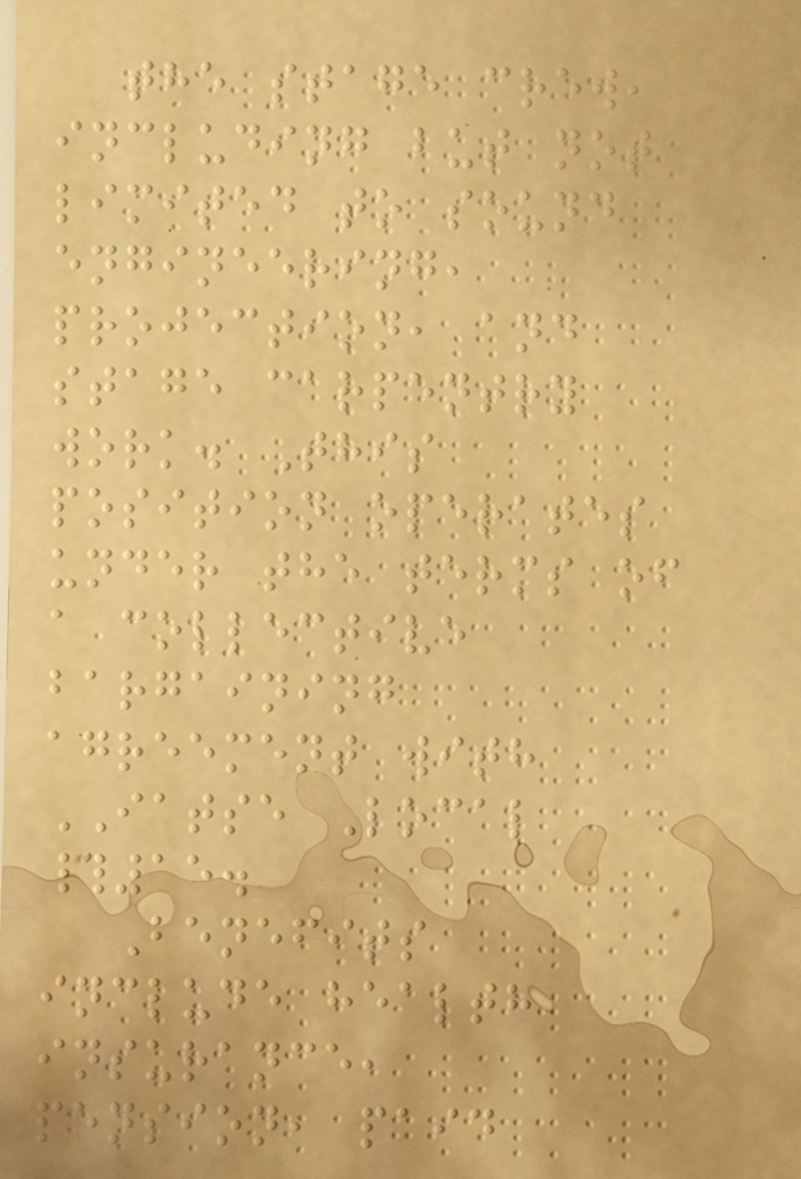the stage crew,
including but not
limited to sound
engineering,
projection, and
stage carpentry
work. This
position operates
under the terms of
a collective
bargaining
agreement with
IATSE Local
#15.
Benefits
include health
insurance,
pension, paid
